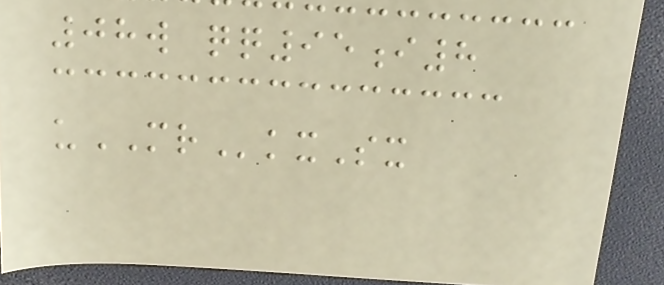08w qq95i8
uMRkxSx
